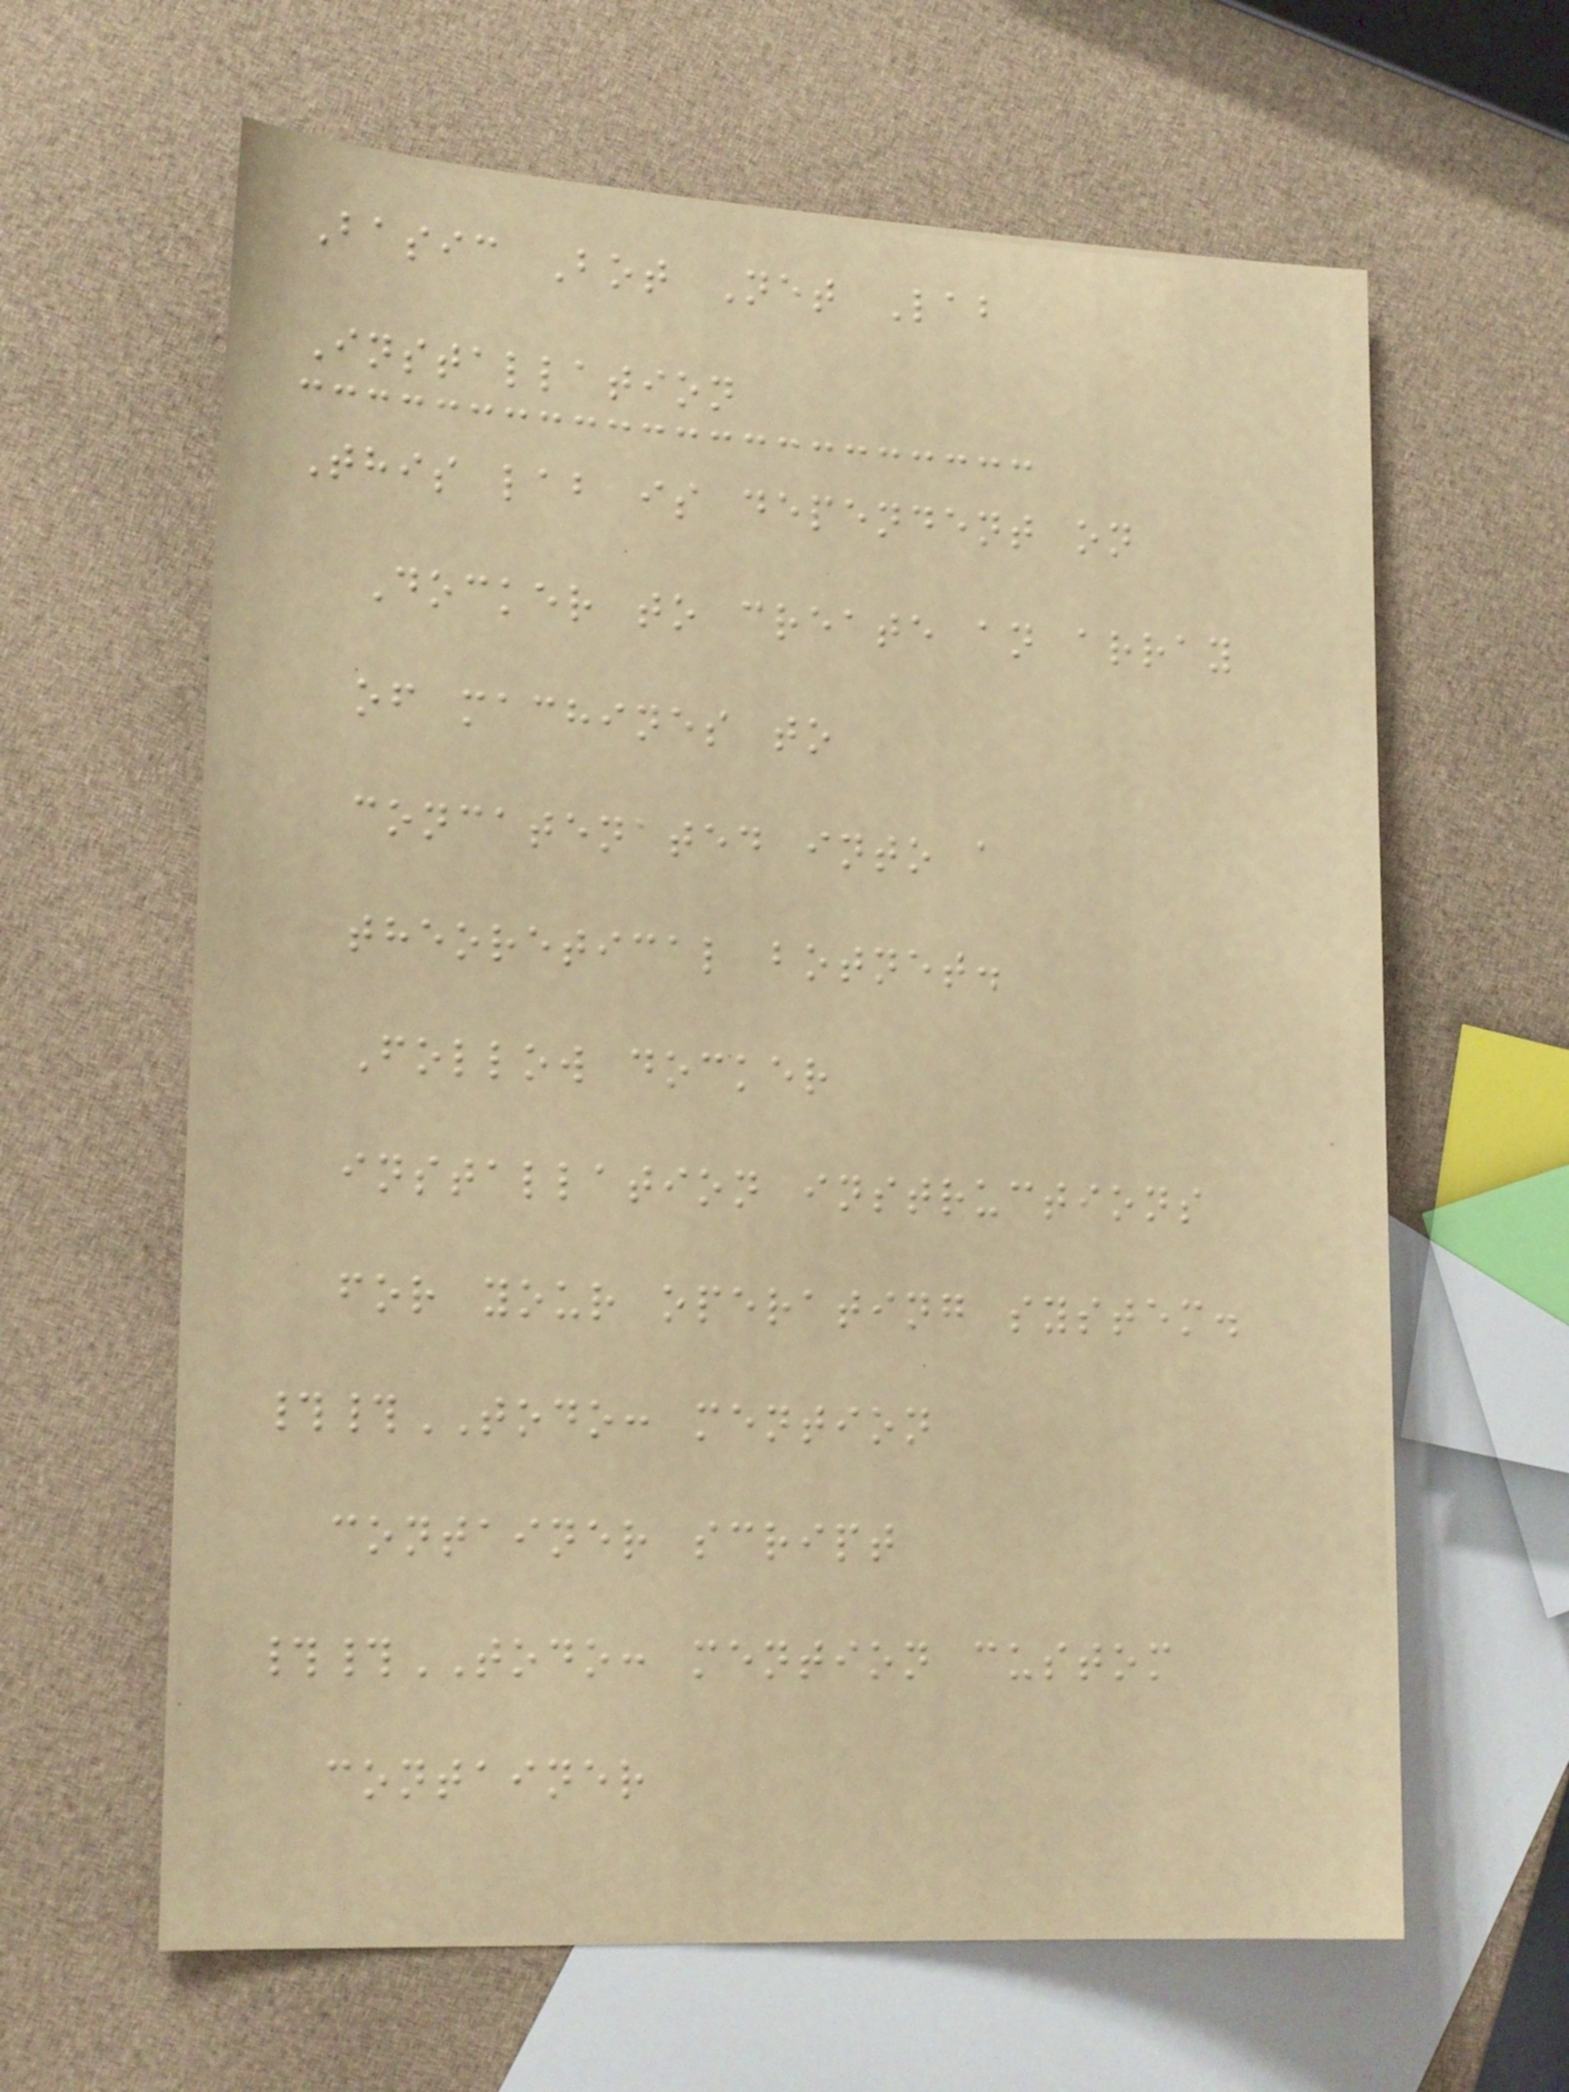Basic Bot Net Lab
Installation
This lab is dependent on
Docker to create an array
of machines to
concatenated into a
theoretical botnet.
Follow docker
installation instructions
for your operating system.
##TODO: mention
container script
##TODO: mention custom
container
